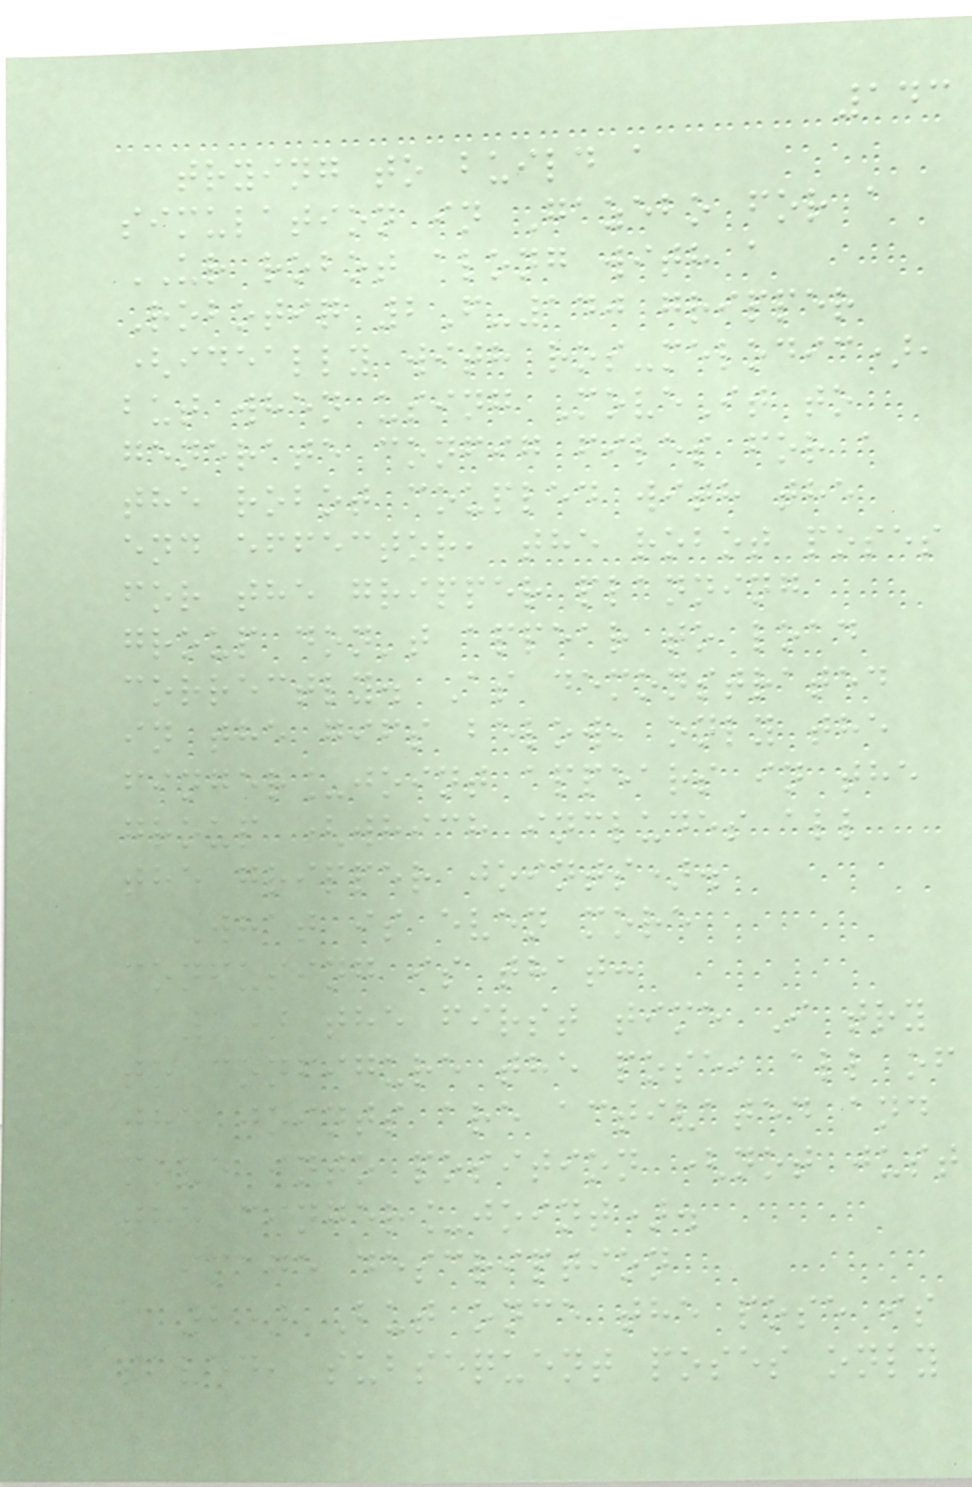143
trying to build a
simulation in Gazebo for a
UR robot along with a
Robotiq 2F-140 gripper
(ideally with ros-melodic),
but when using MoveIt to
generate config files for a
the robot coupled with the
end effector, the robot poses
for the gripper planning
group don't appear to load
correctly. As demonstrated
in the gifs below, only the
finger_joint appears in the
group (which includes all
the gripper joints).
What is even more
confusing is that:
1) the first time I try
to configure the pose, all of
the joints are activated and
move into position (not just
the finger_joint).
image description
2) But once the pose is
saved, subsequent poses only
